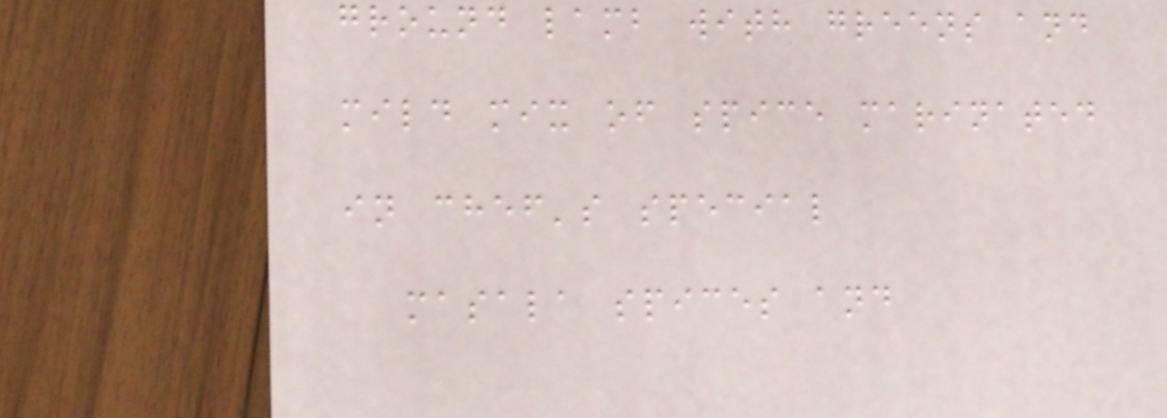ground lamb with greens and
mild mix of spice marinated
in chef's special
masala spices and
